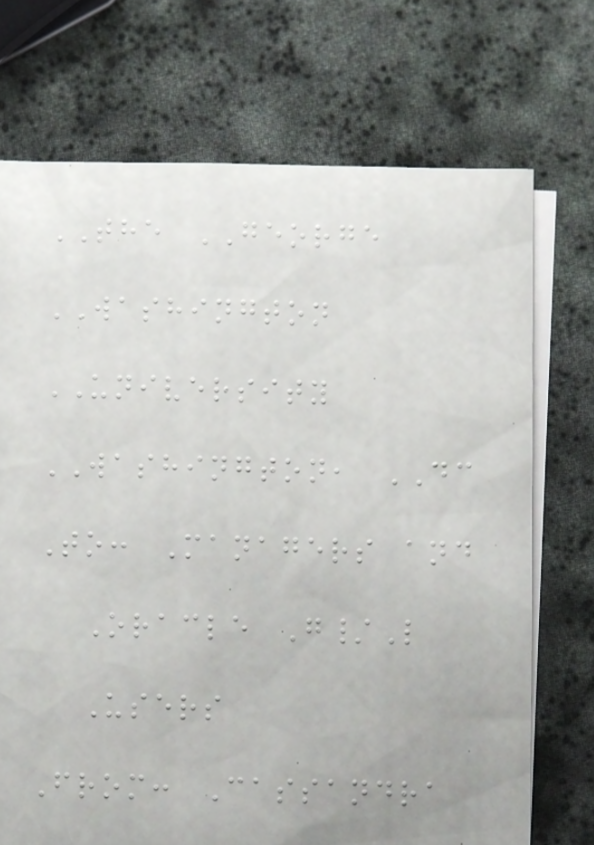THE GEORGE
WASHINGTON
UNIVERSITY
WASHINGTON, DC
To: Managers and
Oracle G/L
Users
From: Cassandra
